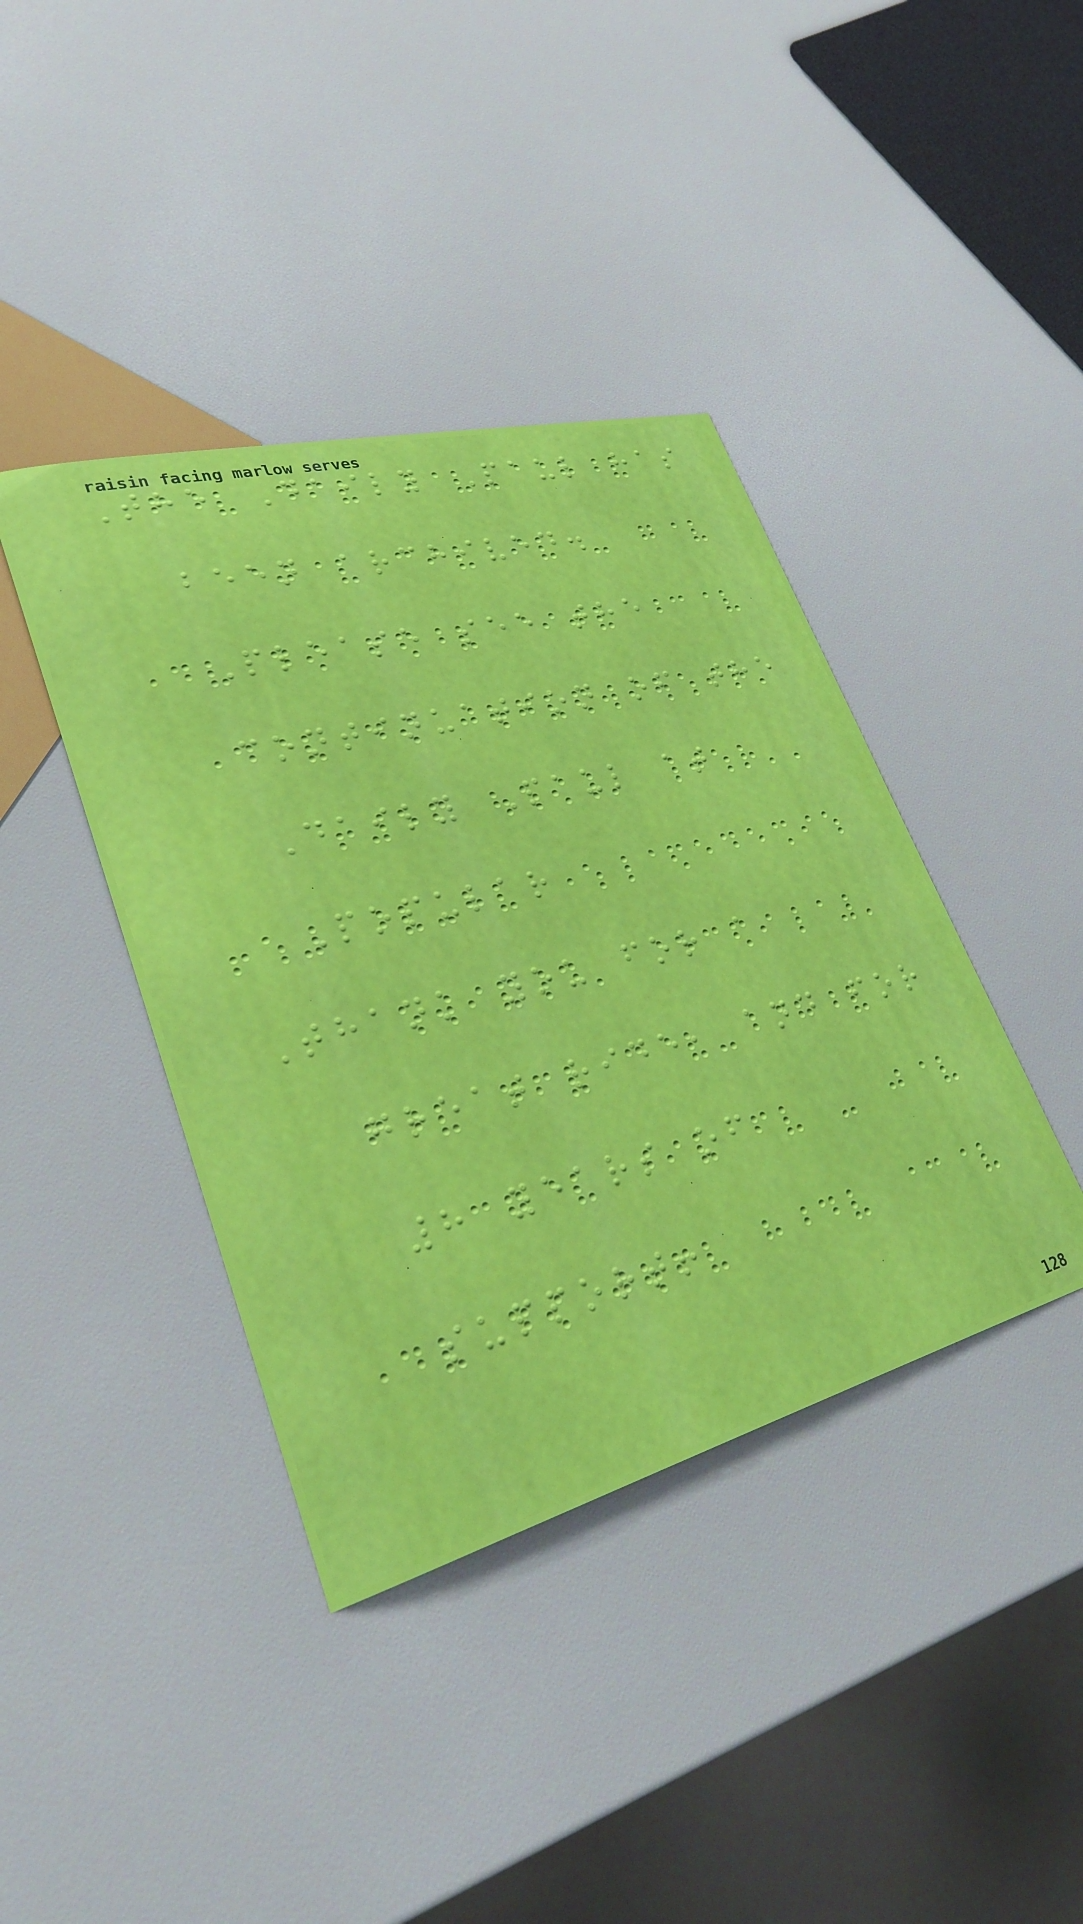The Daily Paul has
been archived.
Please see the
continuation of the
Daily Paul at
Popular
Thank you for a
great ride, and for
8 years of
support!
